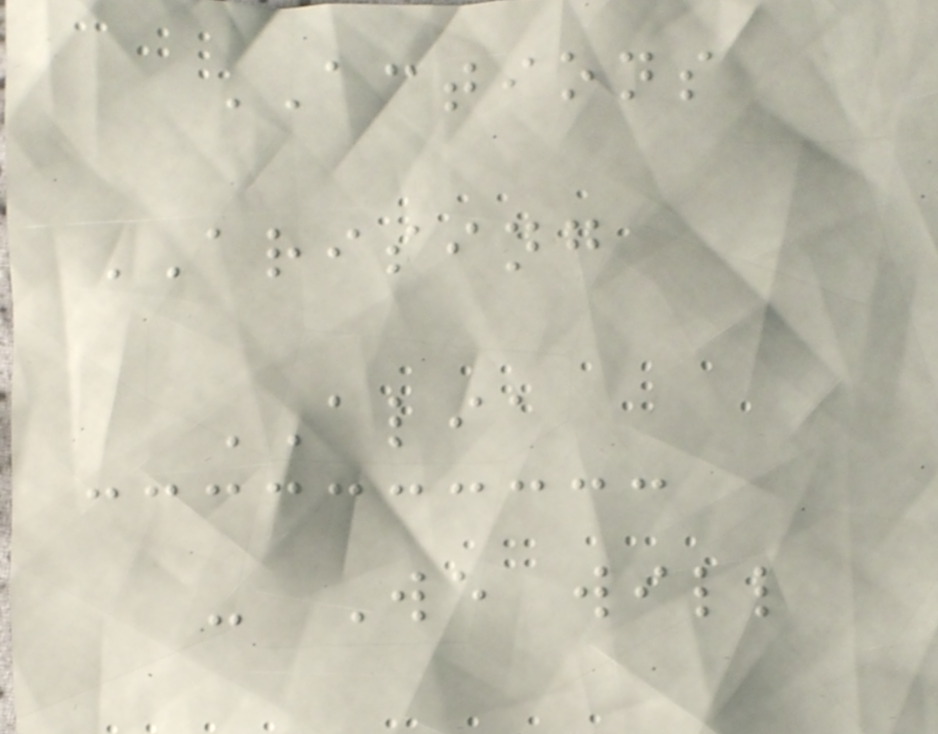ACTIONS
ARISING
ALIA
- We will
